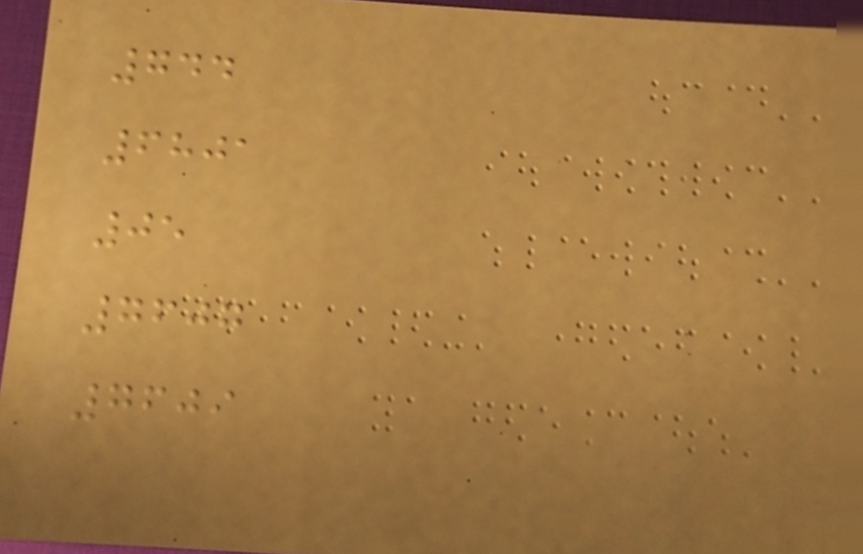744
6801
05
7607
7609
